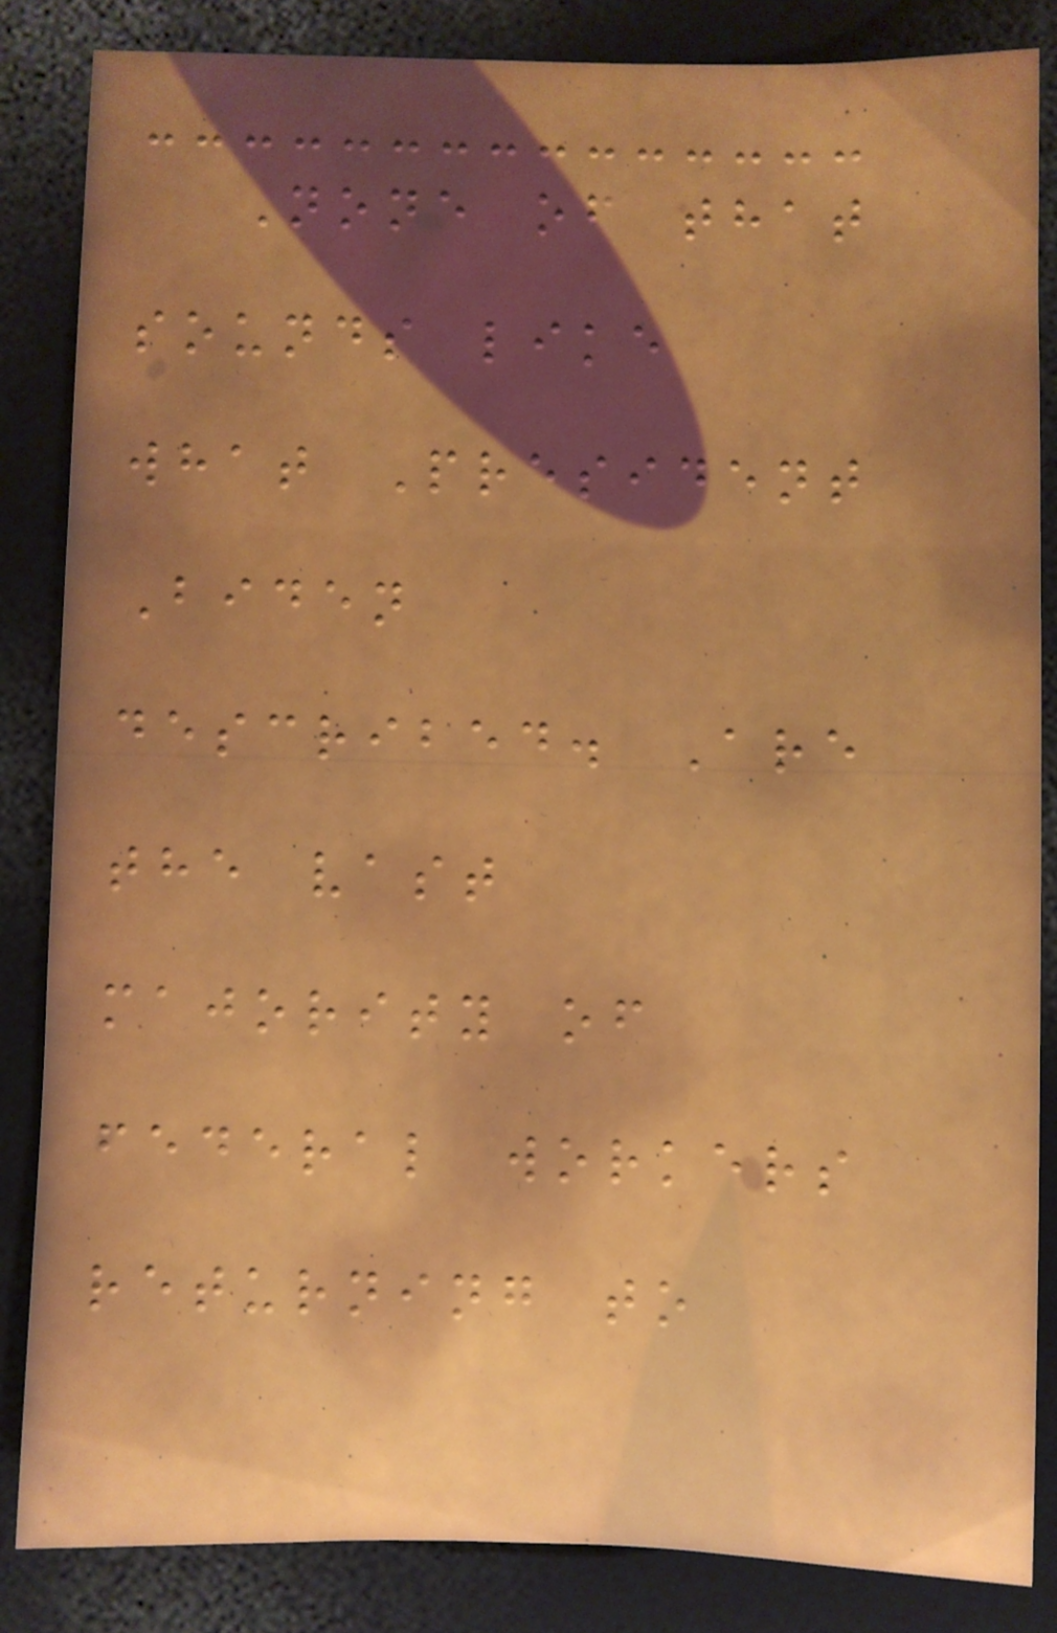None of that
sounds like
what President
Biden
described. Are
the vast
majority of
federal workers
returning to
